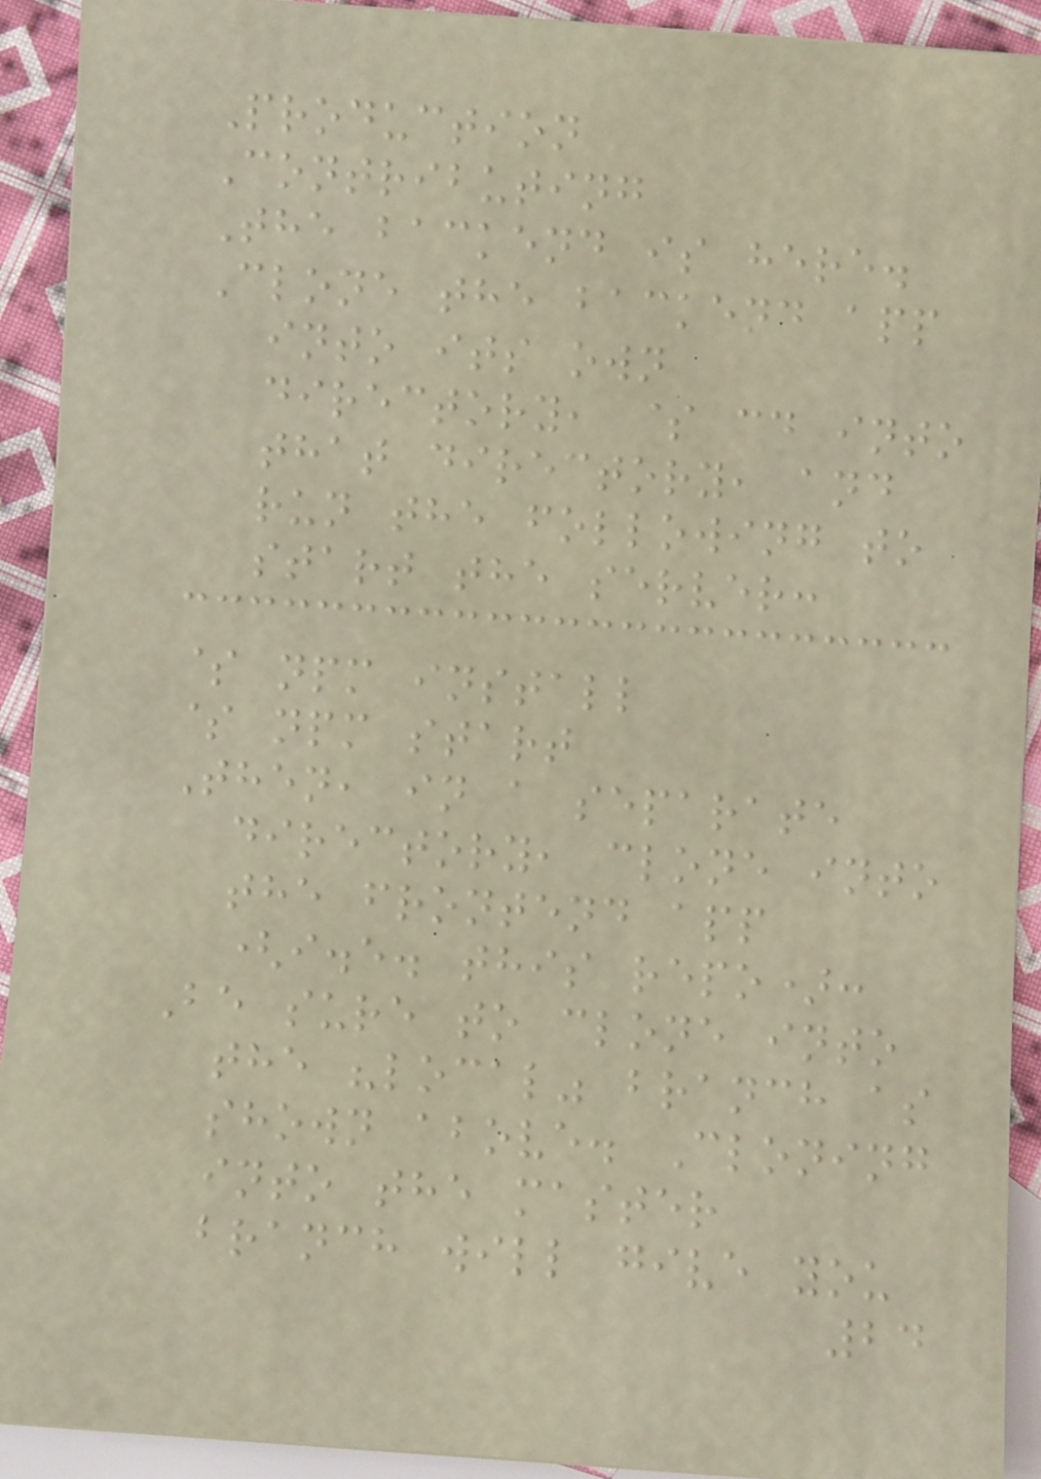Production
Contributing
The backend is here.
Clone the backend app
into its own
directory, $ cd into
that directory, and
run the following to
start the server:
$ npm install
$ npm start
Then, in a separate
directory, clone into
the frontend app
(i.e. this repo):
Be sure to clone into
the "local" branch as
shown above. Cloning
into the master
branch will give you
24
